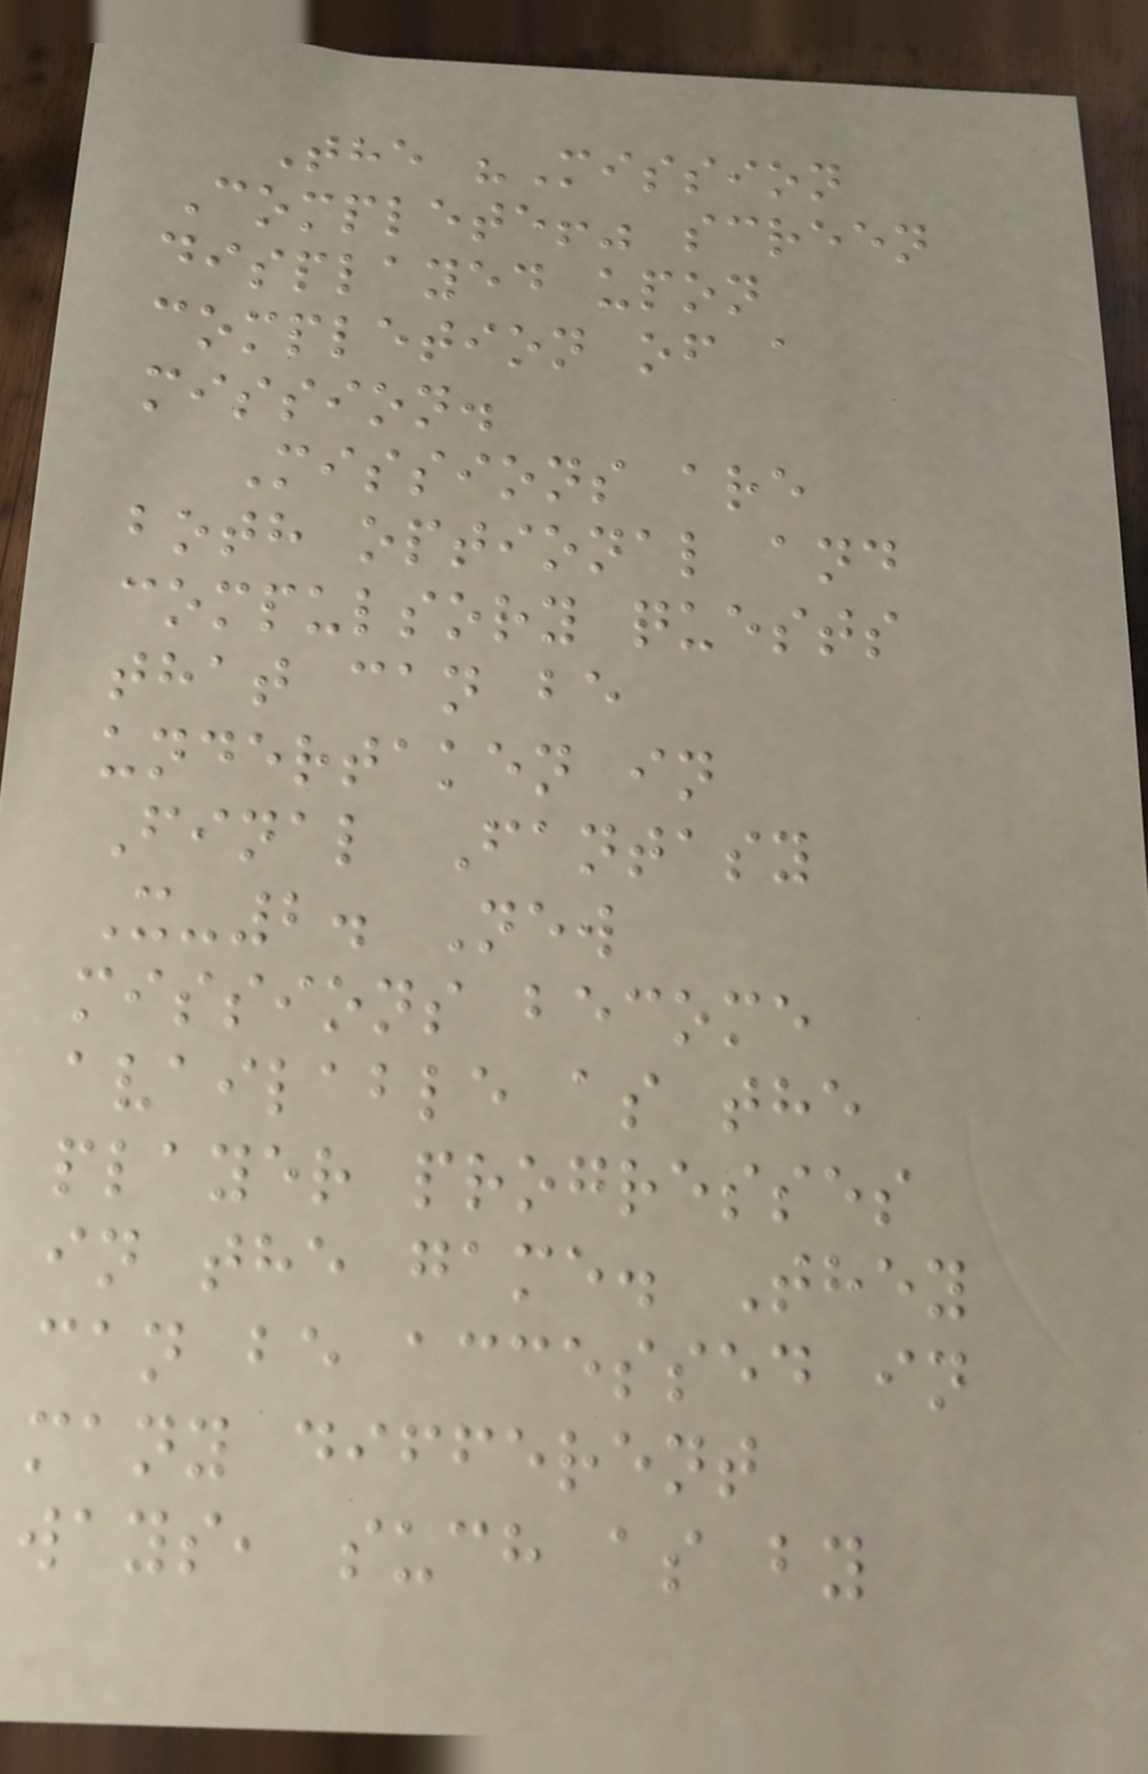The "Mission
Complete!" screen
displayed upon
completion of a
mission.
Missions are
both optional and
compulsory quests
that can be
undertaken in
Final Fantasy
X-2. New
missions become
available as the
player progresses
in the game. They
can be accessed in
many different
ways, such as by
